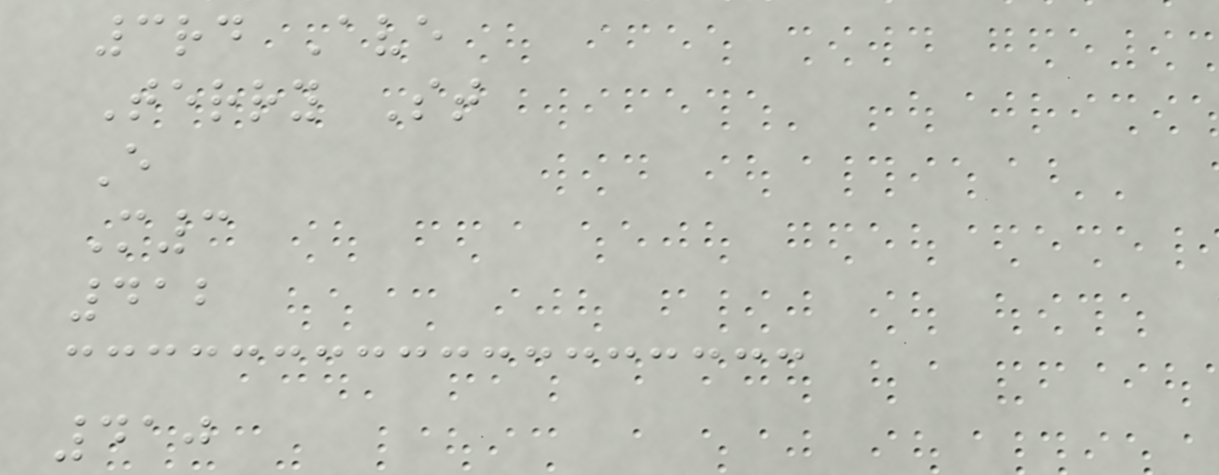3rd Ave
Terry St
E
M3
412
410
